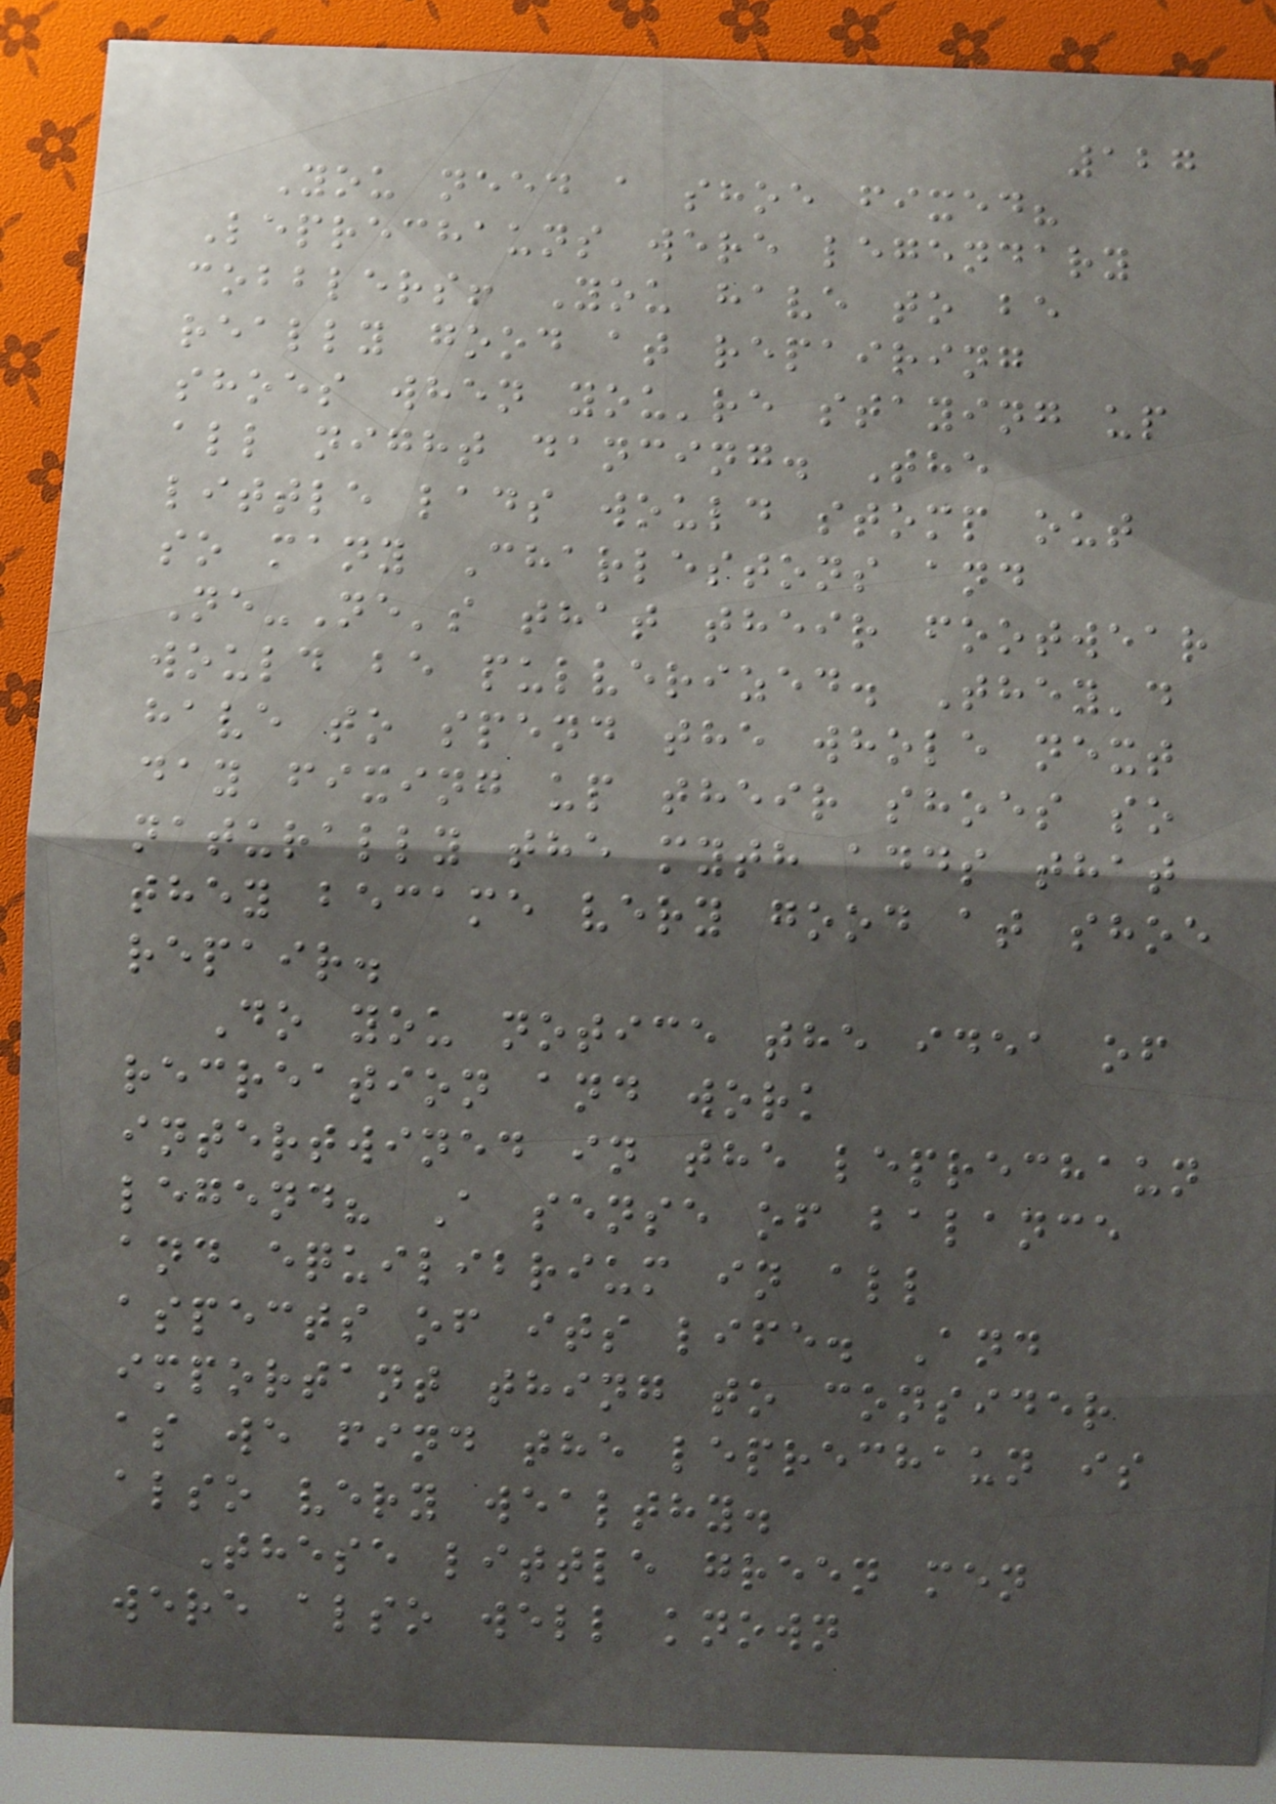127
You need a shoe fixed?
Leprechauns were legendary
cobblers! You have to be
really good at repairing
shoes when you're staying up
all night dancing. The
little lads would stomp out
so many Charlestons and
Ne-Ne's that their footwear
would be pulverized. They'd
have to spend the whole next
day fixing up their shoes so
naturally the myth adds that
they became very good at shoe
repair.
Do you notice the idea of
recreation and work
intertwined in the leprechaun
legend? A sense of balance
and equilibrium in all
aspects of its life. And
important thing to consider
as we find the leprechaun is
also very wealthy.
These little green men
were also well known
